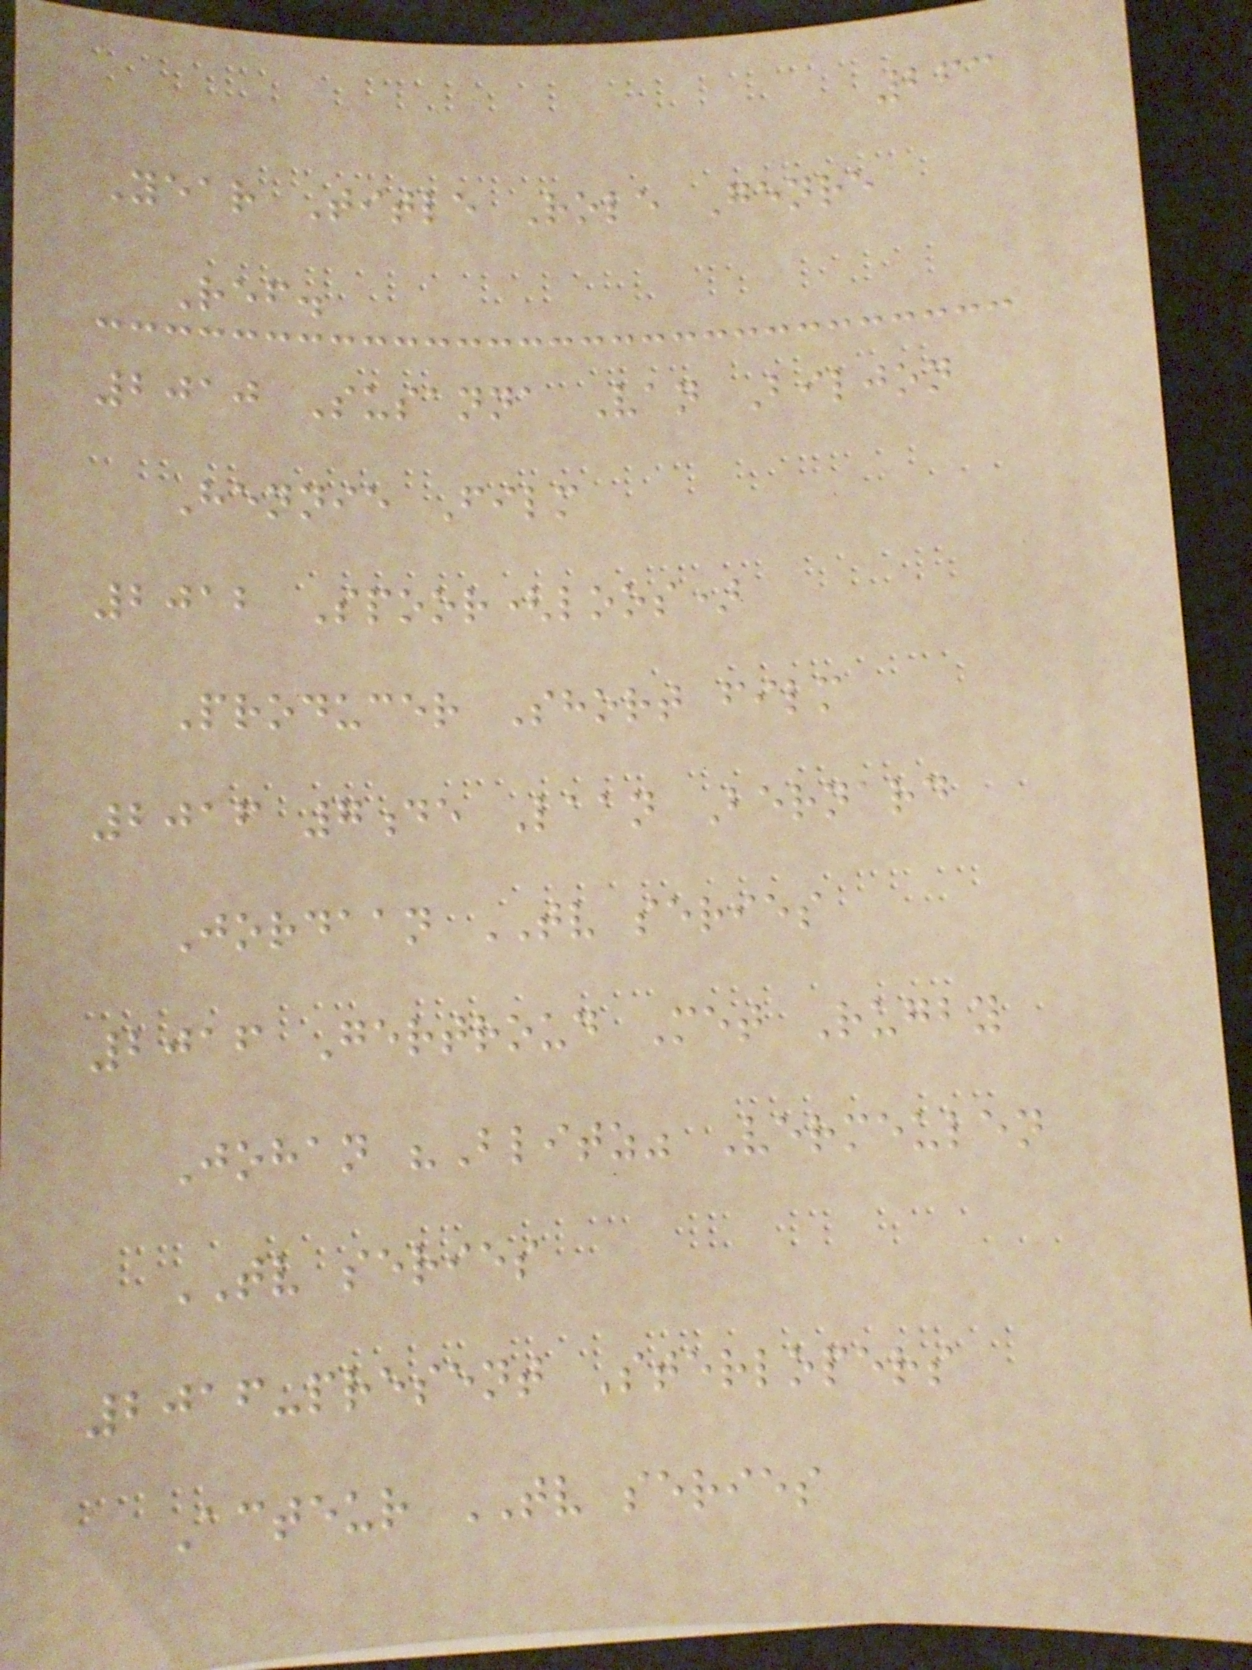263
Year Title Role Genre
Ref.
2010 Susanna Van Biljon
Hennie Film
2012 Spoor(loos)
Producer Short film
2016 7de Laan Bernard
Jordaan TV series
2016 Gertroud Met Rugby
Johan "Blitz" Vermeulen
TV series
2016-present Sterlopers
Acteur TV series
